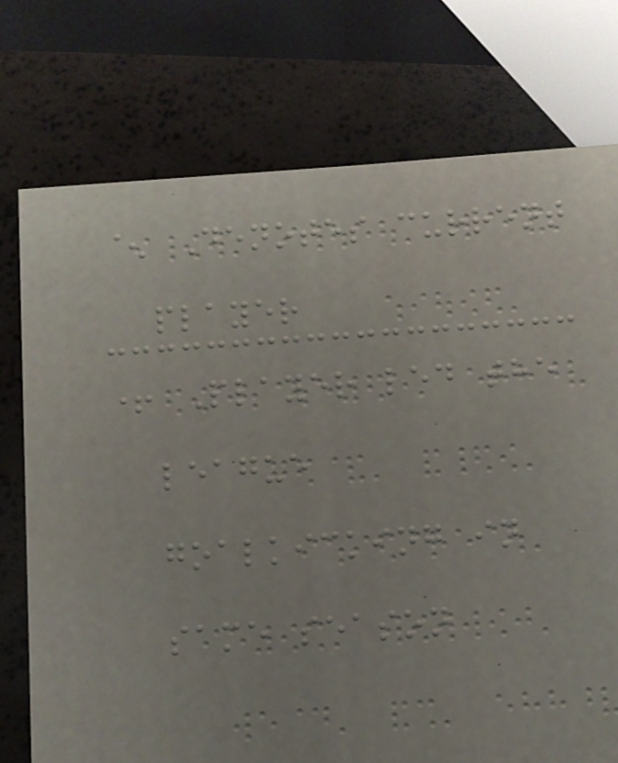^ Denotes current
player
+ Player led the
league
goalkicking in
same season
